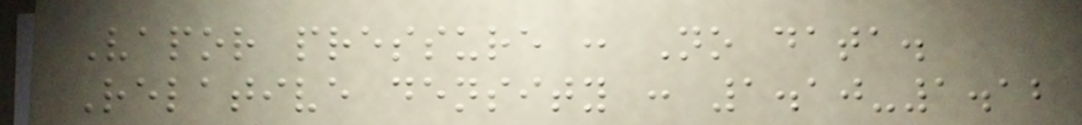Vapor pressure : No data.
Relative density : 1.10-1.12
